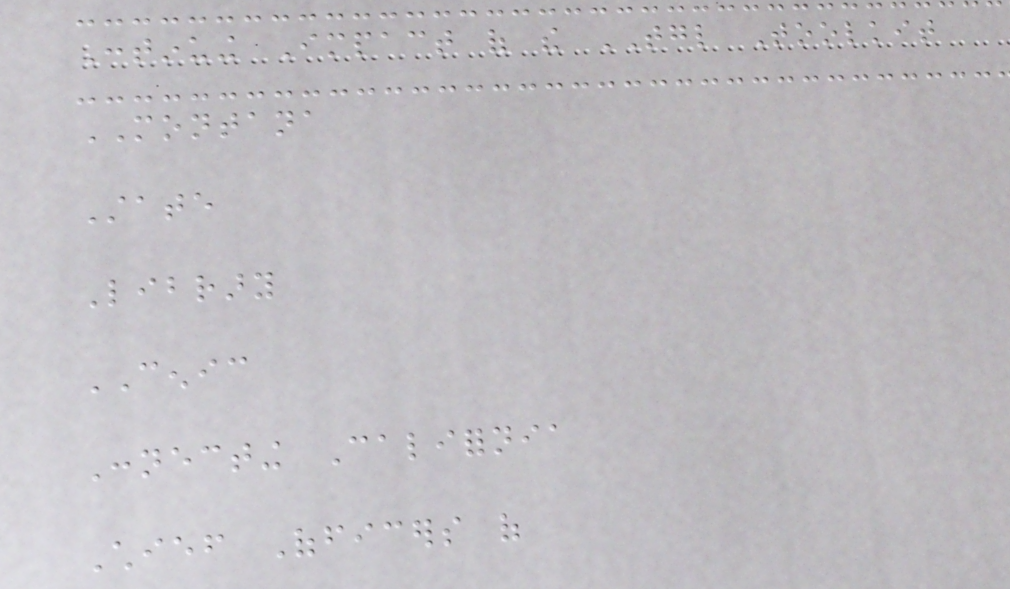Continuing Impact of the TGL Toolkit
MONTANA
State
Library
CENIC
Connecting California
Chief Officers of
